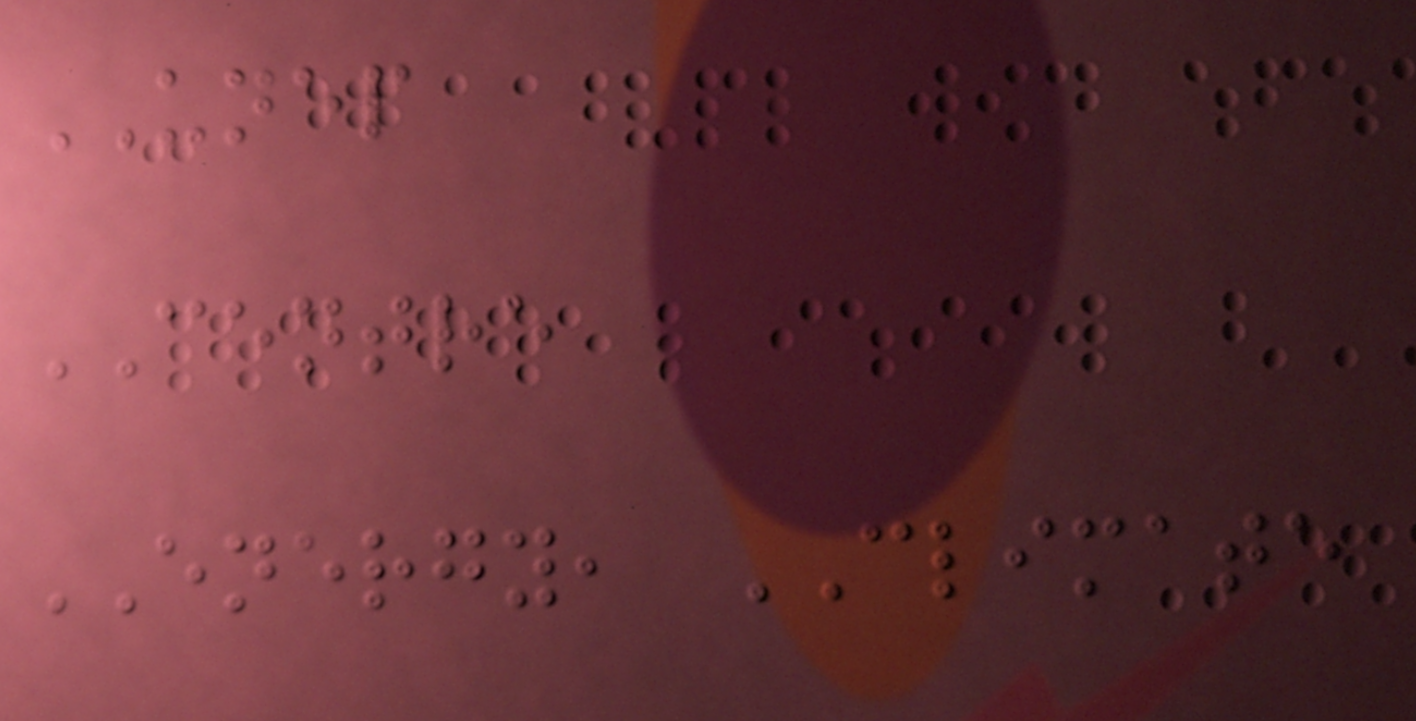UNEP
CENTRE
ENERGY, CLIMATE
